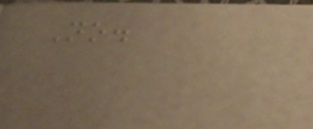No.
